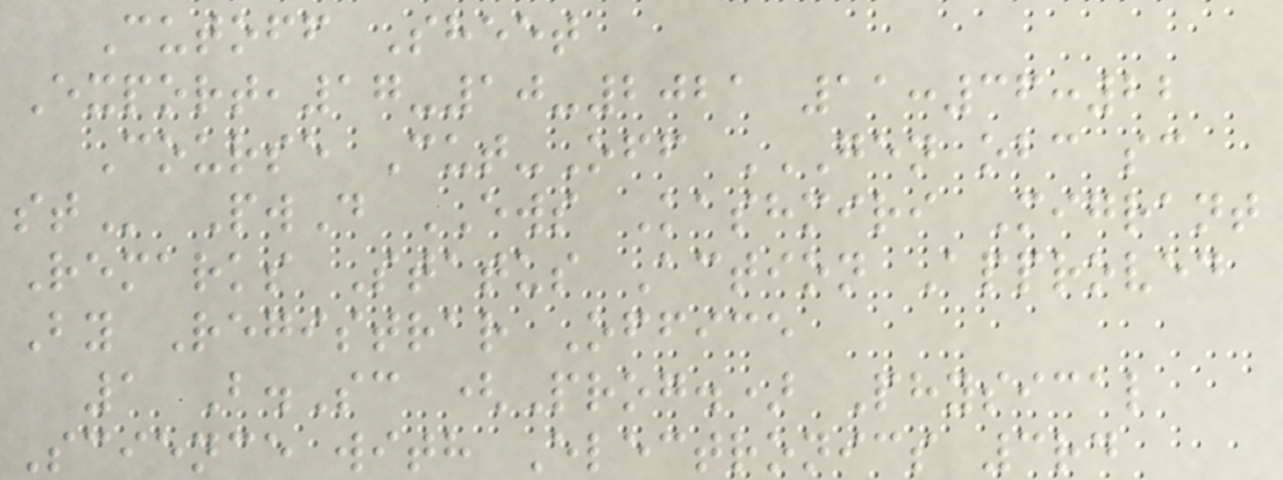Cutoff Sheet
Export,17-10-2021 11:36:22
Course Cut-Off GEN OBC SC
ST PwD EWS Kashmiri Migrant
Remarks Status Action Approved
By Registrar Office
1 B.Sc (Prog.) Physical
Science with Electronics 3rd
